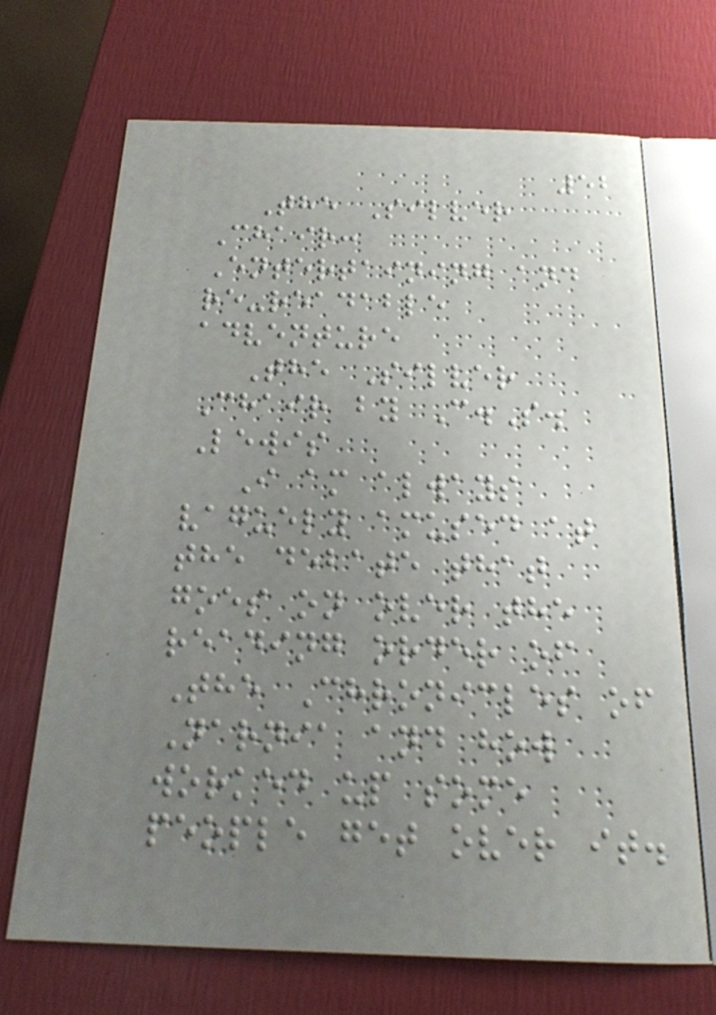52
The Silver
Chair:
Entertaining and
re-readable
adventure
The Silver
Chair by C.S.
Lewis
I am always
vaguely amused at
the debate that
goes on over the
reading order of
The Chronicles of
Narnia and how
worked up some
people get over it.
